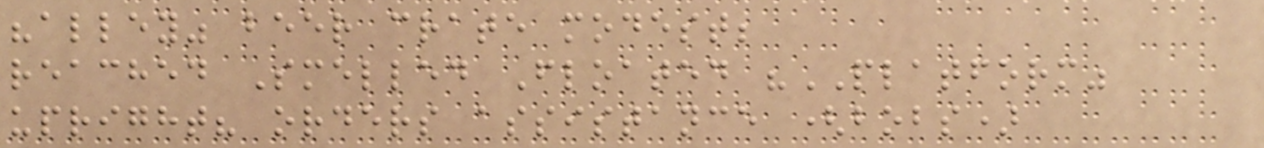"alley" beer crate modest;
reached Smelled Floated "PLATFORM"
upright? orders assistance (bobs)
